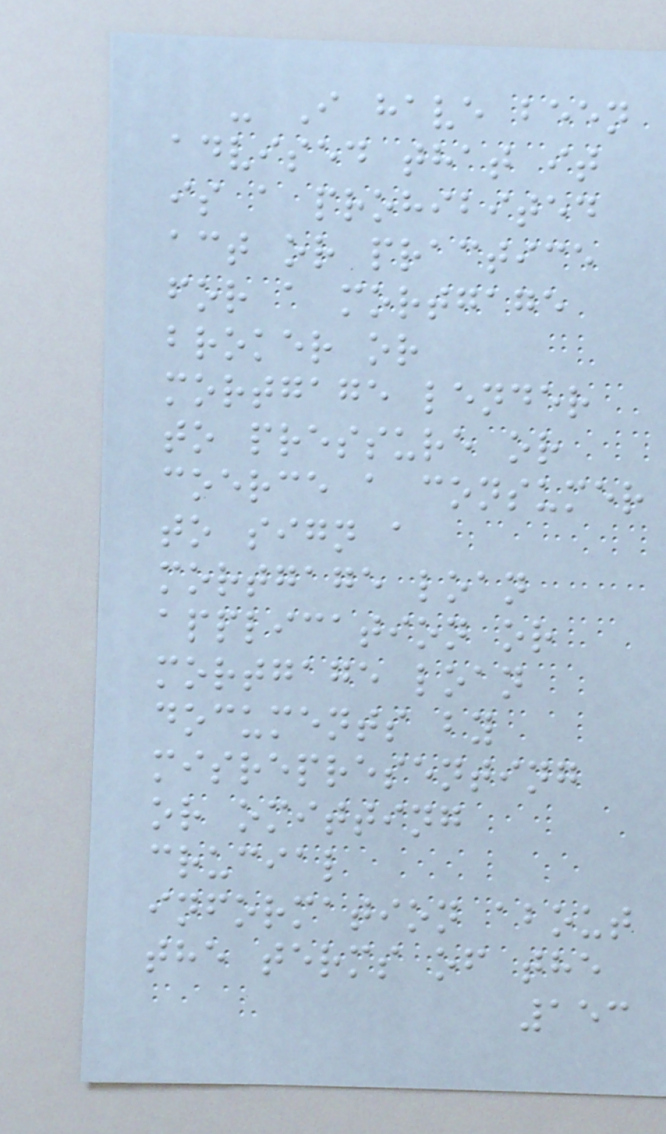- I have been
advised that it
is a prohibited
act or practice
for a mortgage
broker or
mortgage lender
to pressure or
coerce a consumer
to sign a
mortgage loan
application or
mortgage loan
documents by
misrepresenting
or omitting
crucial
information about
the terms of the
153
